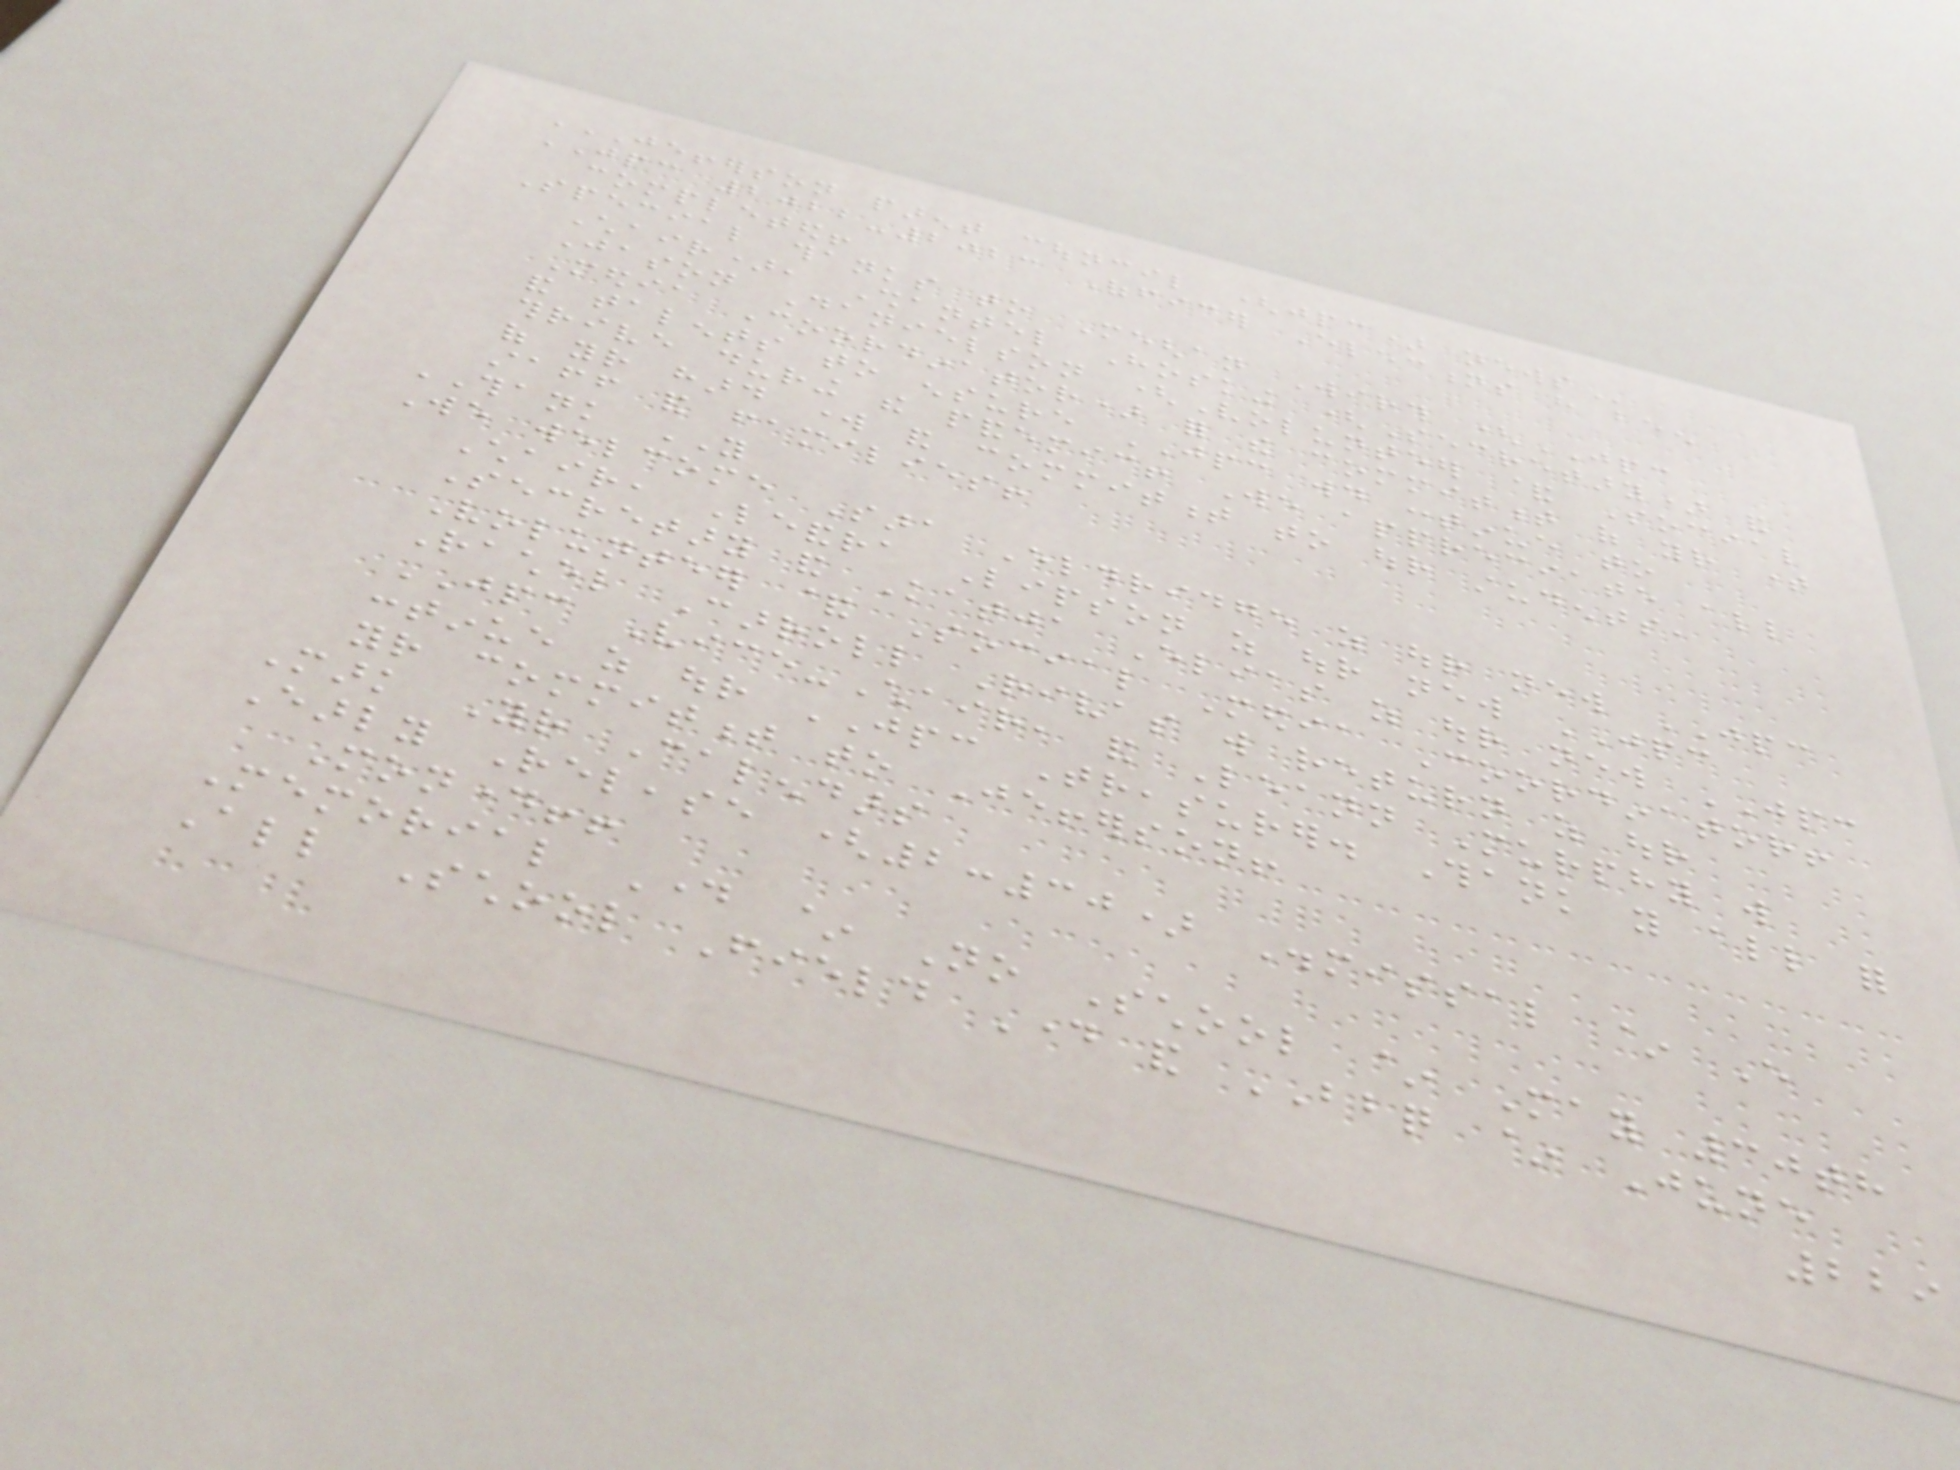JEFFERSON PARENT COUNCIL (JPC) NEWS
JPC 2022-2023 Officer Elections have been
completed!
Special thanks to Meghan Wirth (JPC
Chair), Shantel Hosking (Secretary) and
Jason Danielson (Volunteer & Social
Media Coordinator) for the commitment of your time
and talents to ensure JPC would continue to
thrive during the pandemic! We appreciate all
of your hard work and commitment to our students,
staff and families!
THANK YOU
We welcome Sara Eldridge as our new JPC
Chair, Leandra Lipson as our new JPC
Secretary and Katja Elias as our new JPC
Volunteer & Social Media Coordinator!
Rachel Carroll Rivas will return as our
JPC Vice-Chair, and Leann Murphy will
continue as our JPC Treasurer. Thank you all for
your commitment to Jefferson!
Mark Your Calendars
Early Release (2:30) Dismissal ~ Every
Monday!!
Memorial Day ~ No School ~ May 30th
All School Field Day and BBQ ~ June
229
